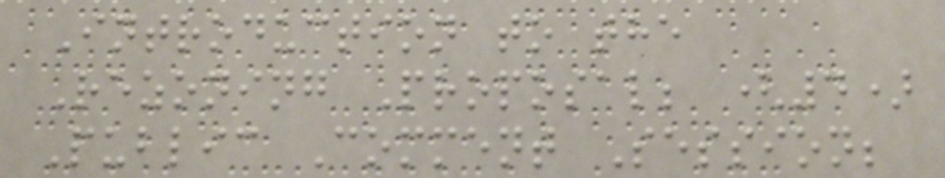Introduction to the
Rezoning Proposal; (4)
Public Comment Session;
